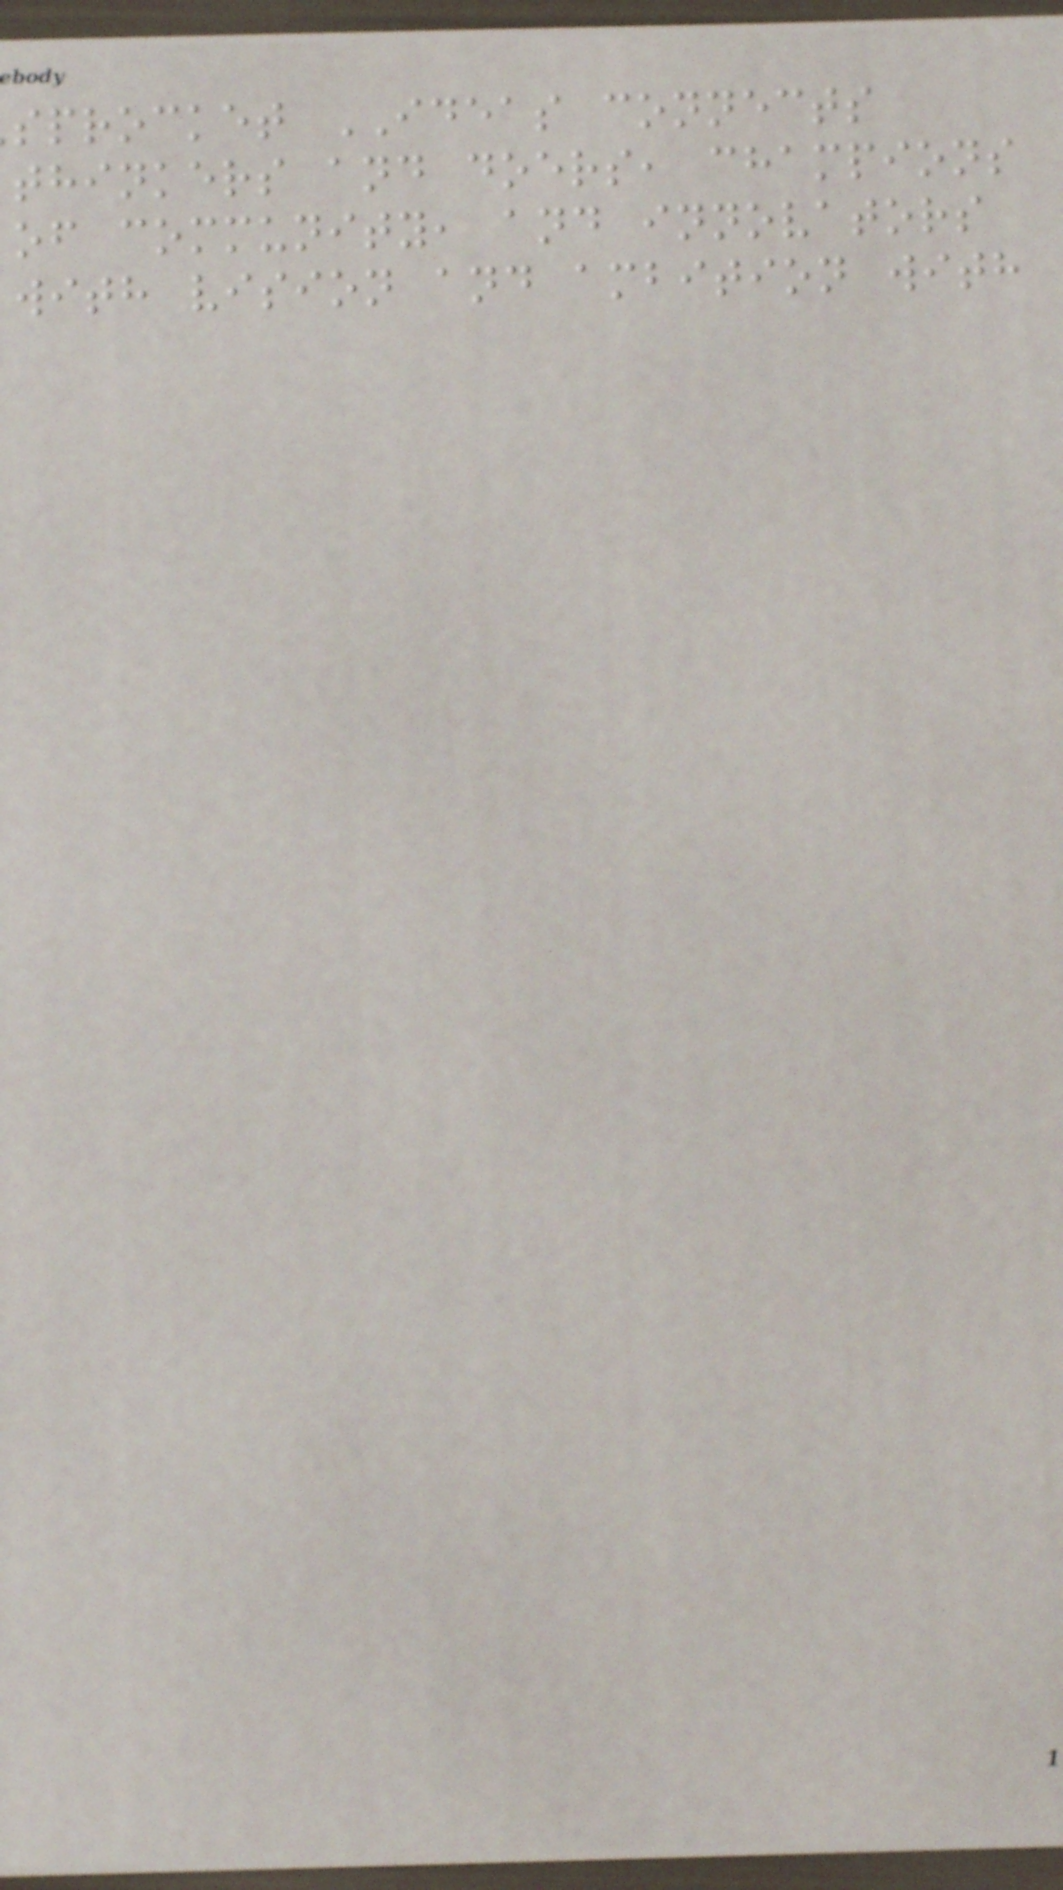sprocket IDEAS connects
thinkers and doers, champions
of community, and innovators
with vision and ambition with
